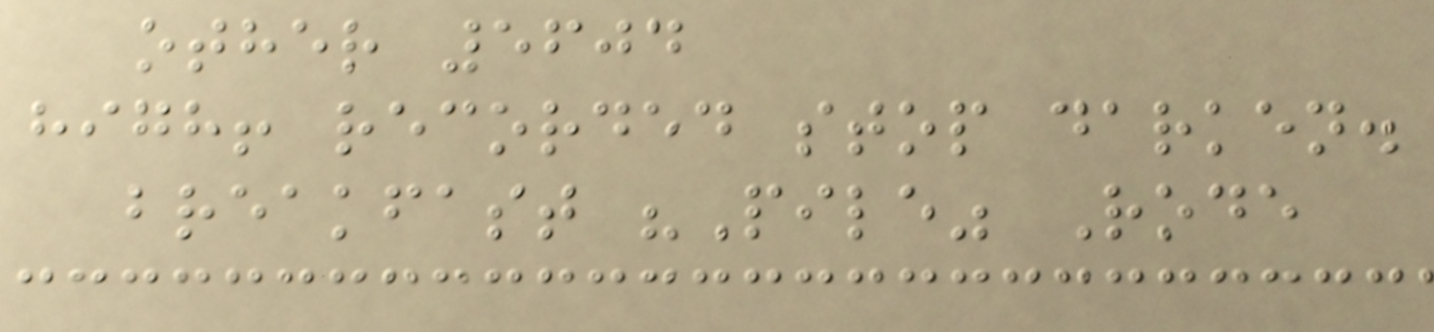other 5604
high! recorded stop darken.
breakfast "Pile" Rode
